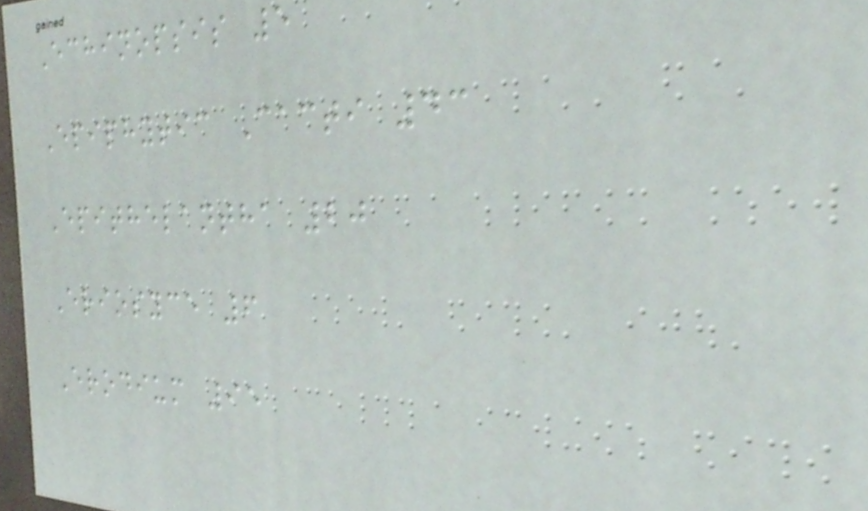Echinopsis 5
Epiphytic Cacti 43
Epithelantha 20
Eriosyce 6
Erodium 95
